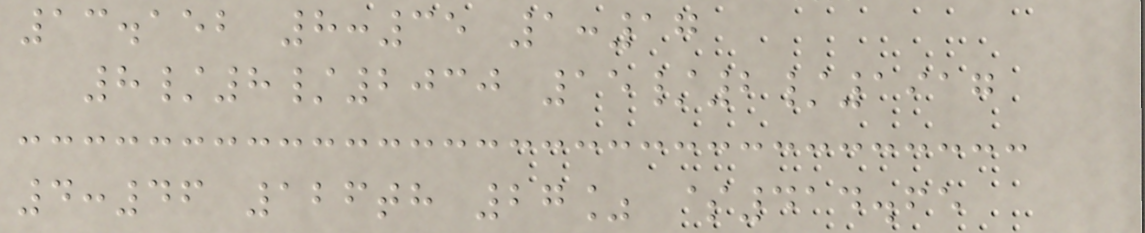13.152 8:35 1:17
8/8/2030 15/2/1917
4:46 126th 27% $414.65
